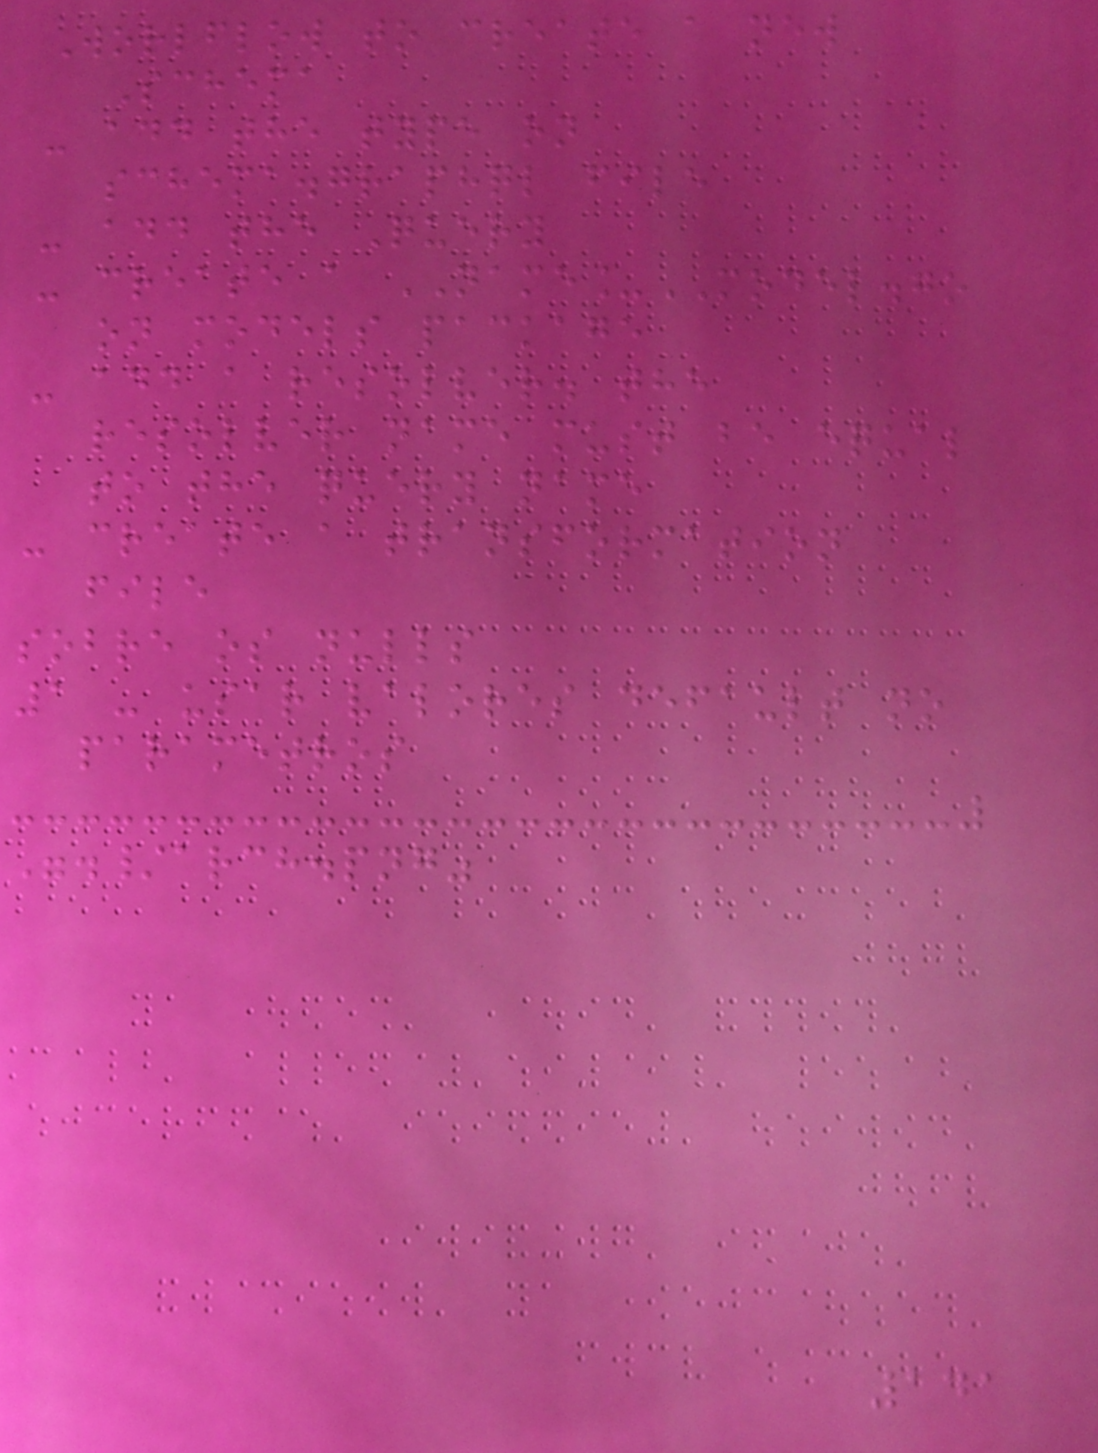Worlflow to create a new
Schema
- add the type on
schema.graphql file
- add the Query
- create a NAME_MODEL.go
on models package
- add a resolver. the
resolver name must be equal
to the query name
- create a transformation
file
sobre os nulls
1 - usar valores default no
parametros
"./arch.png"
141
